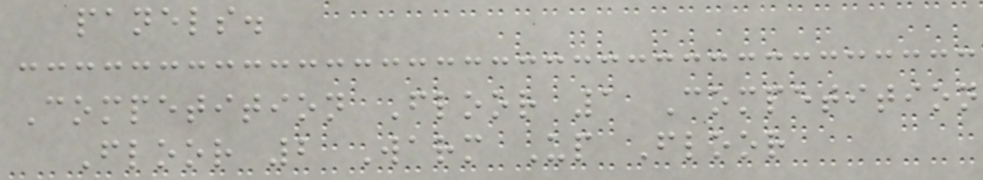panels.
Competition Floor 1 Competition
Floor 2 Warm Up Floor
